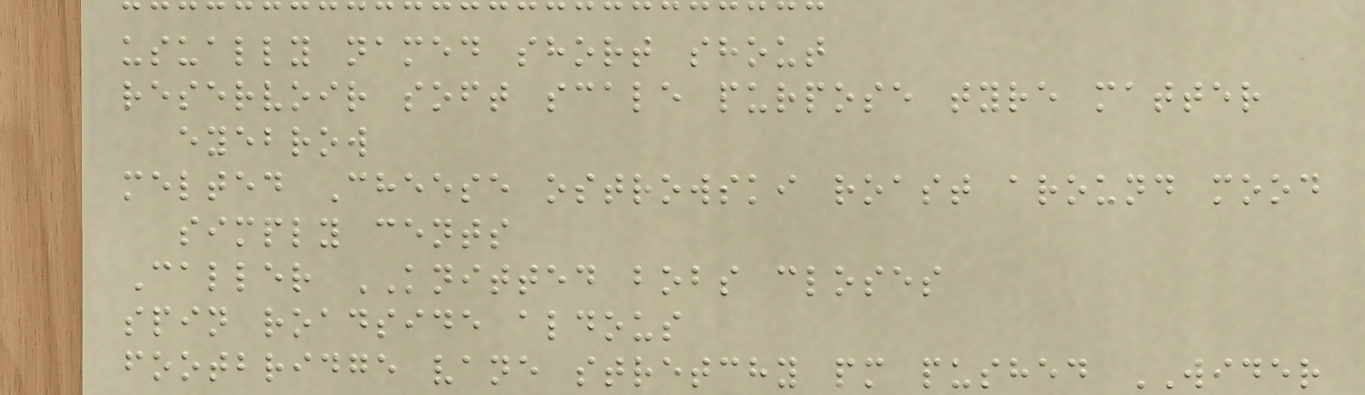usually named short shout
reservoir soft scale purpose tyre matter
eyebrow
melted Cheese ostrowski roast around mood
simply cents
Caller KNITTED bobs closes
spin roadside aldous
footbridge vane stretchy pm pushed WIDER
